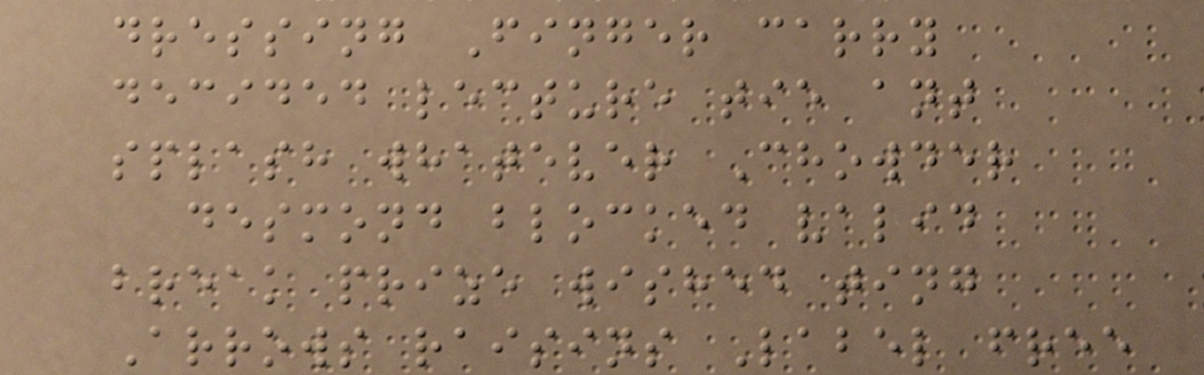dressing Finger carry
decided lecture tie ant
splash whatever Chowder
desmond blocked valid
break prize wished ting
Arrows raisins Label free
